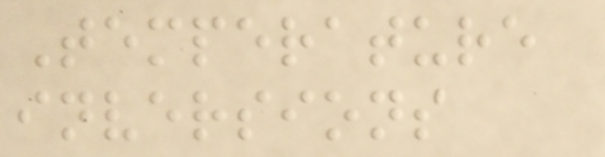Temperature
inversions
